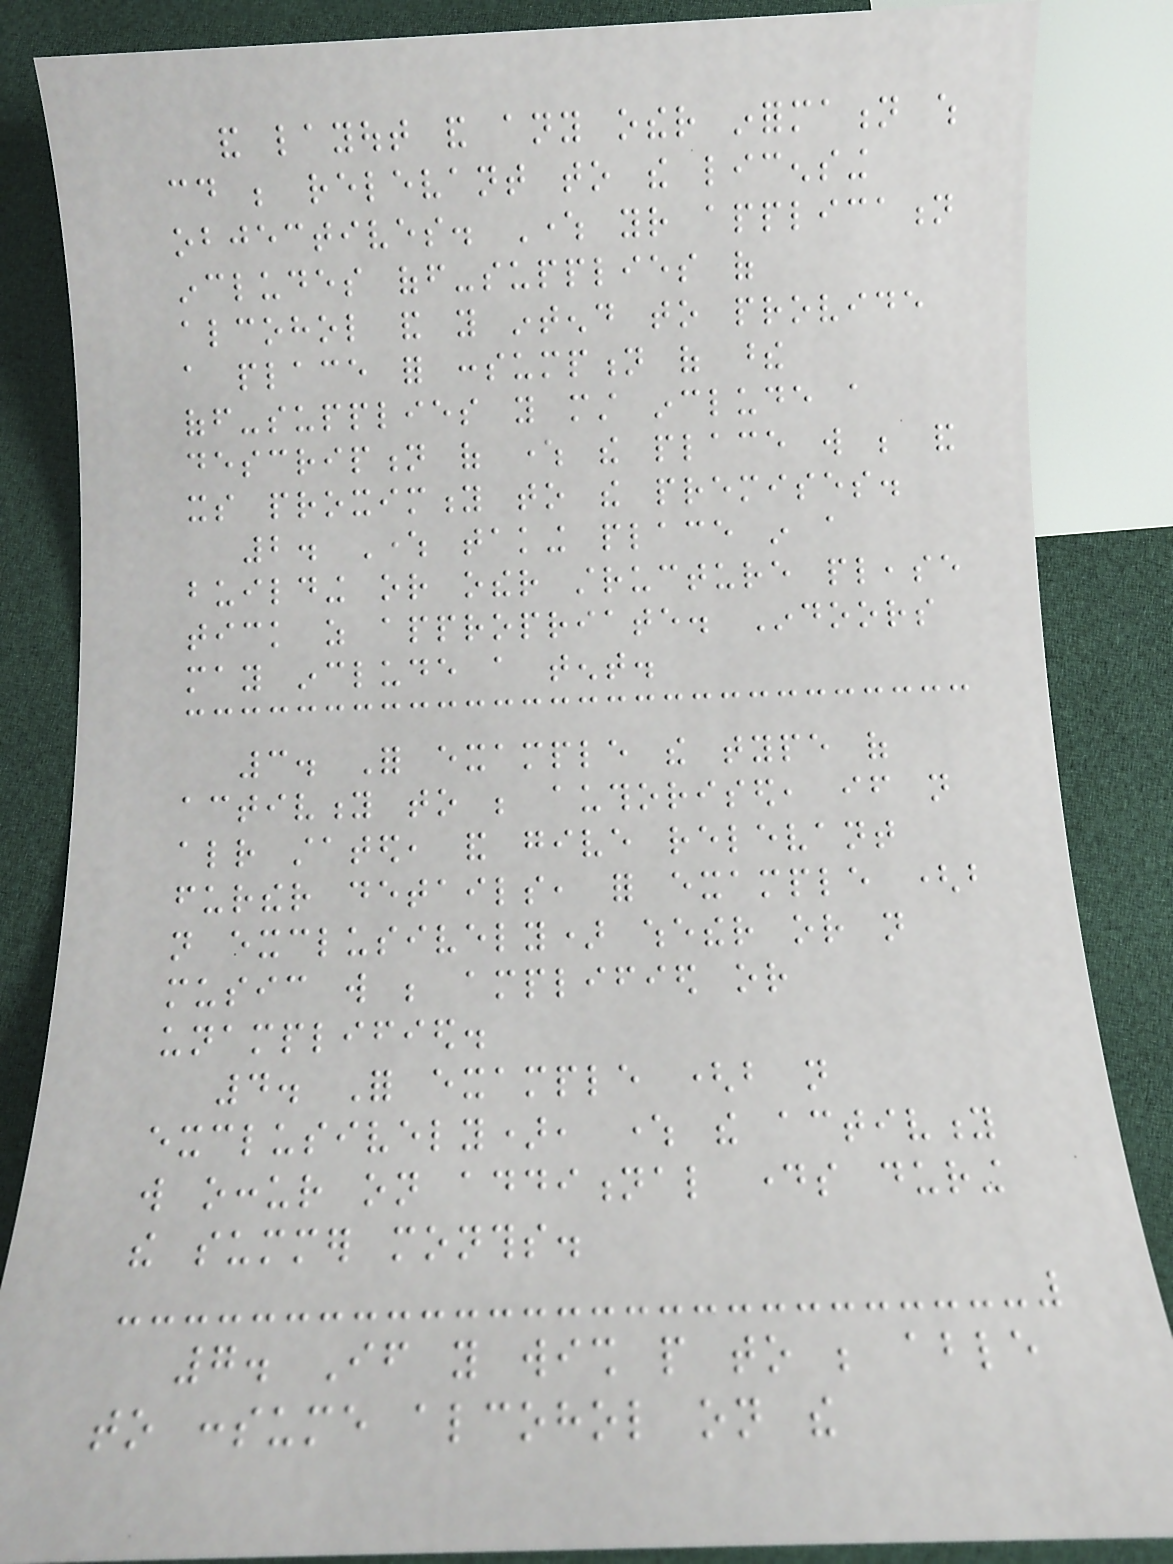and layout and any other information which
could be relevant to the licensing
objectives. Where your application
includes off-supplies of
alcohol and you intend to provide
a place for consumption of these
off-supplies you must include a
description of where the place will be and
its proximity to the premises.
2. Where taking place in a
building or other structure please
tick as appropriate. Indoors
may include a tent.
3. For example the type of
activity to be authorised, if not
already stated, and give relevant
further details, for example (but
not exclusively) whether or not
music will be amplified or
unamplified.
4. For example (but not
exclusively), where the activity
will occur on additional days during
the summer months.
7. If you wish people to be able
to consume alcohol on the
